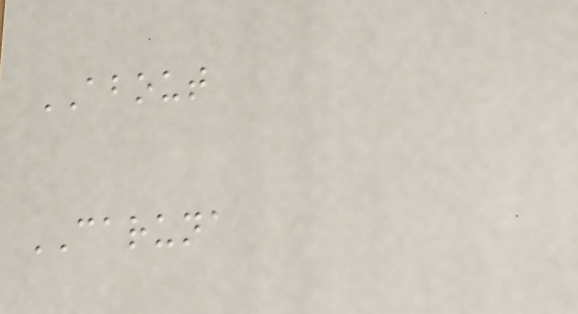ABOUT
CARUNA
